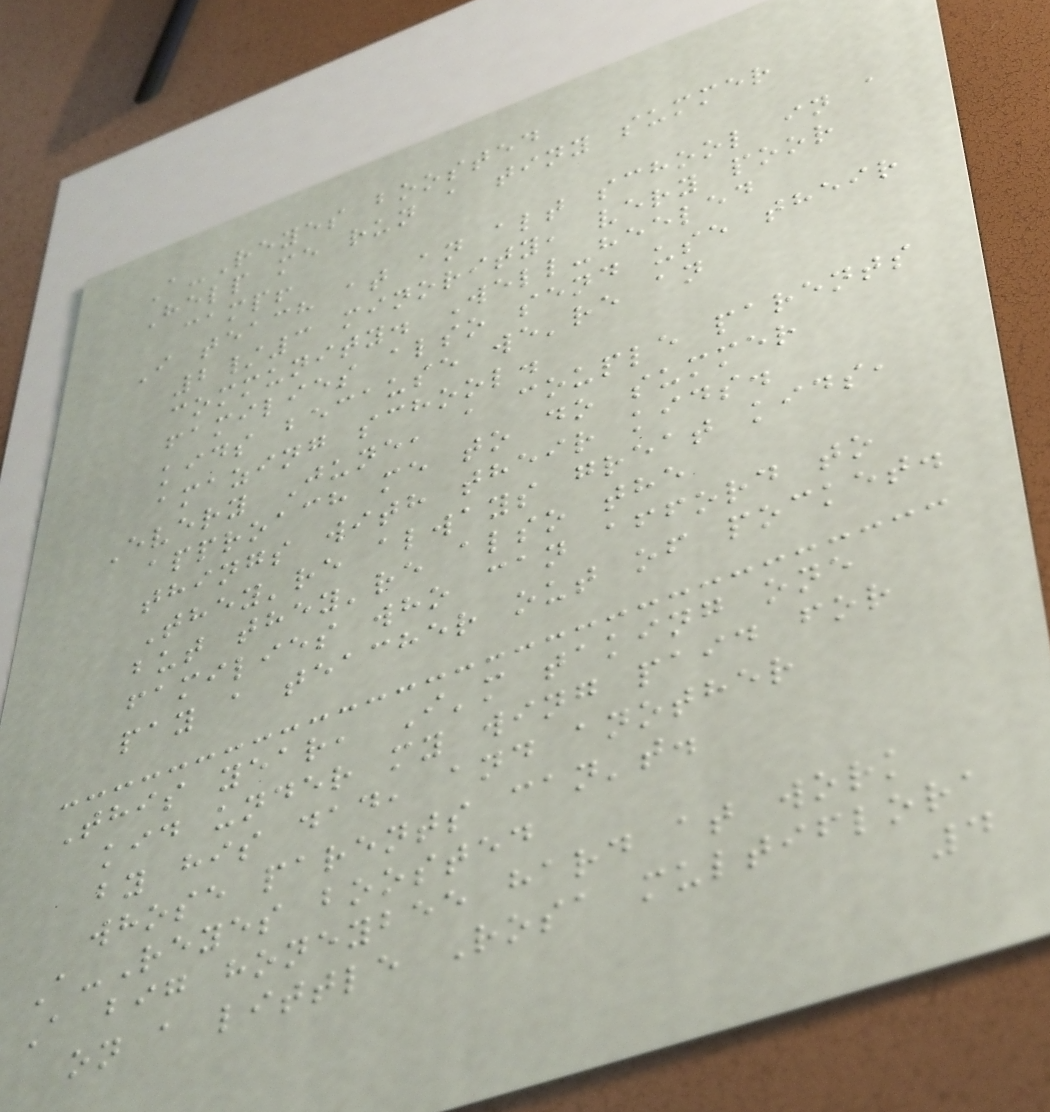A-Reyes boosted
Help me run a tiny summer
camp!
I teach at an alt school in a
2/3 minority, very poor
community. Well-heeled
families also send use their
kids because we're an
amazing school.
Every June, a couple parents
approach me to do summer
things with their kids.
They're always great kids,
but they're also the
families who can afford to
pay a teacher out of pocket.
This year, I'm taking one
kid under my wing paid for
by his dad, and another
whose parents can't.
A-Reyes boosted
A big honeybee hard at work
on a little Rosa multiflora
4
